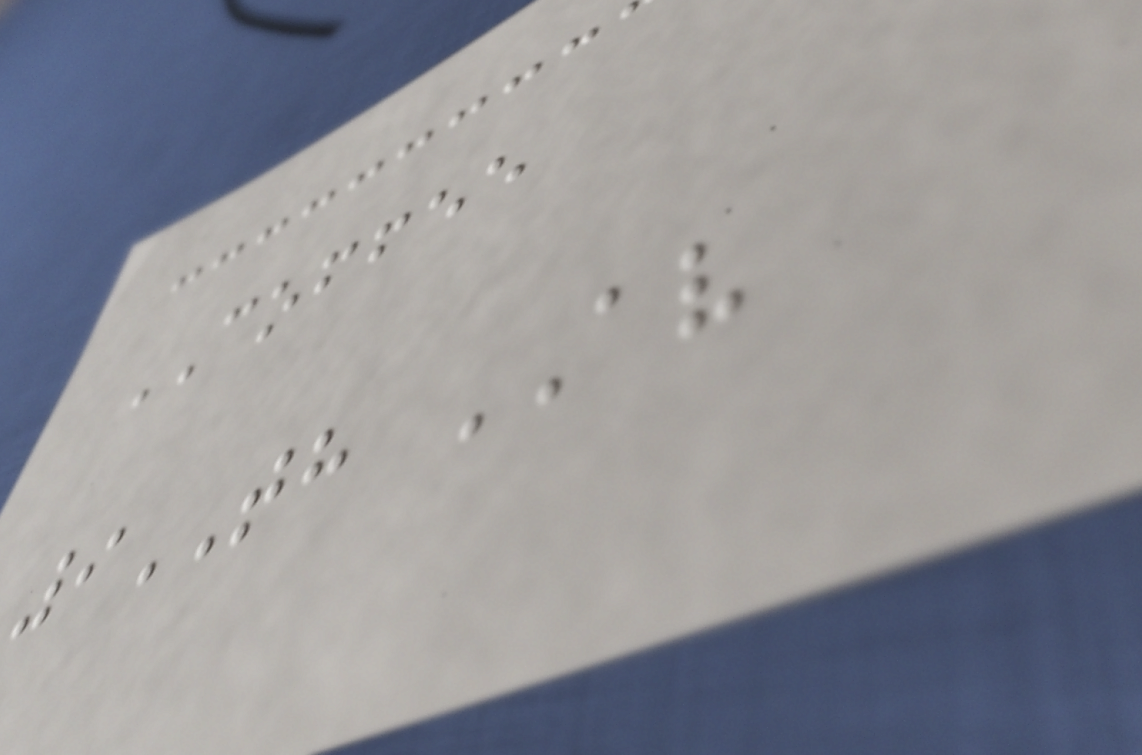COFFEE
9TH AV
